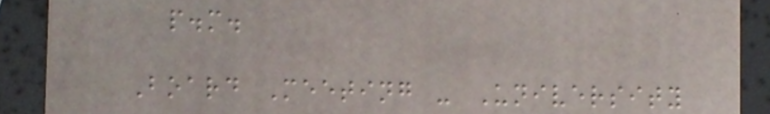p.m.
Board Meeting - University
